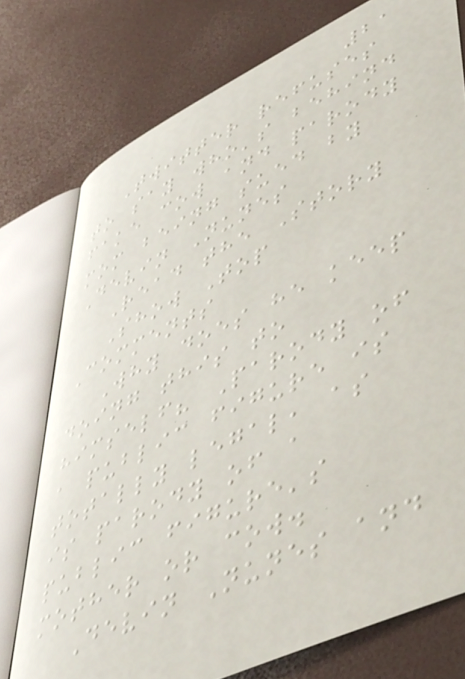21
Twitter refuses
to say who's behind
fake cow and parody
mom being sued by
Devin Nunes
Read the Story
Show Top
Comments
Why does he keep
doing this to
himself? Parody of
a public figure is
totally legal, as
is parody of a
public figure's
mother or cow.
Devin Nunes and
